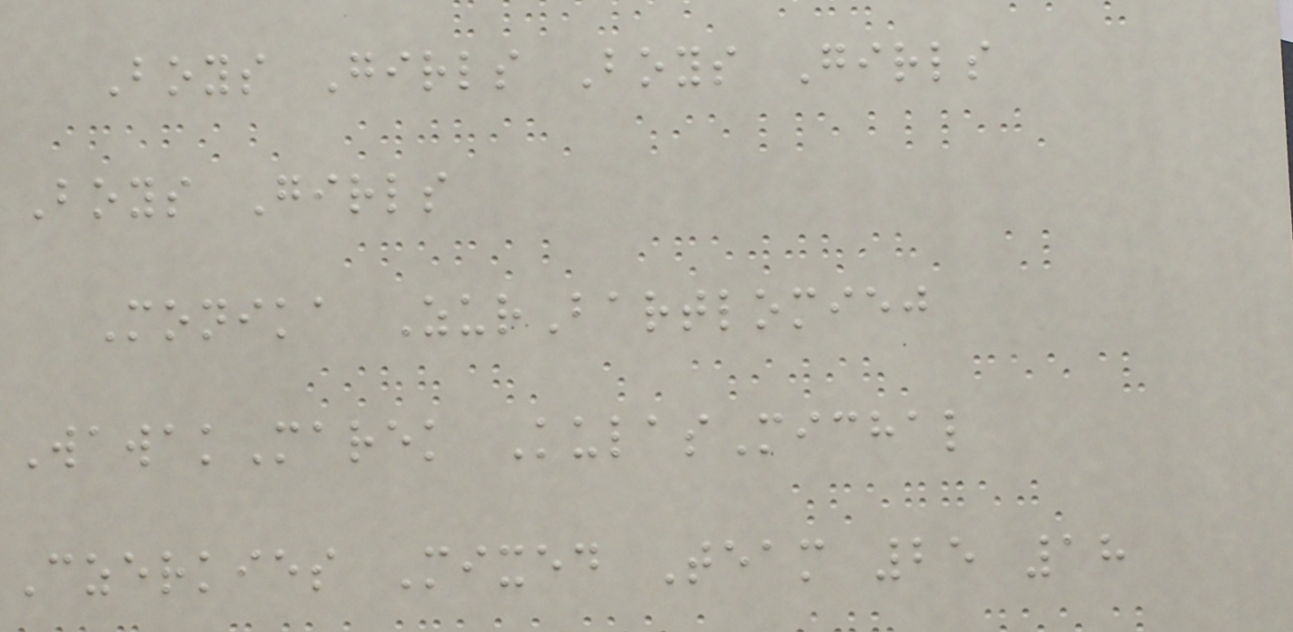Boys Girls Boys Girls
Boys Girls
Monika ZurBartlomiej
WawakMarek KulasMichal
Czerkies Mixed Team 25 18
